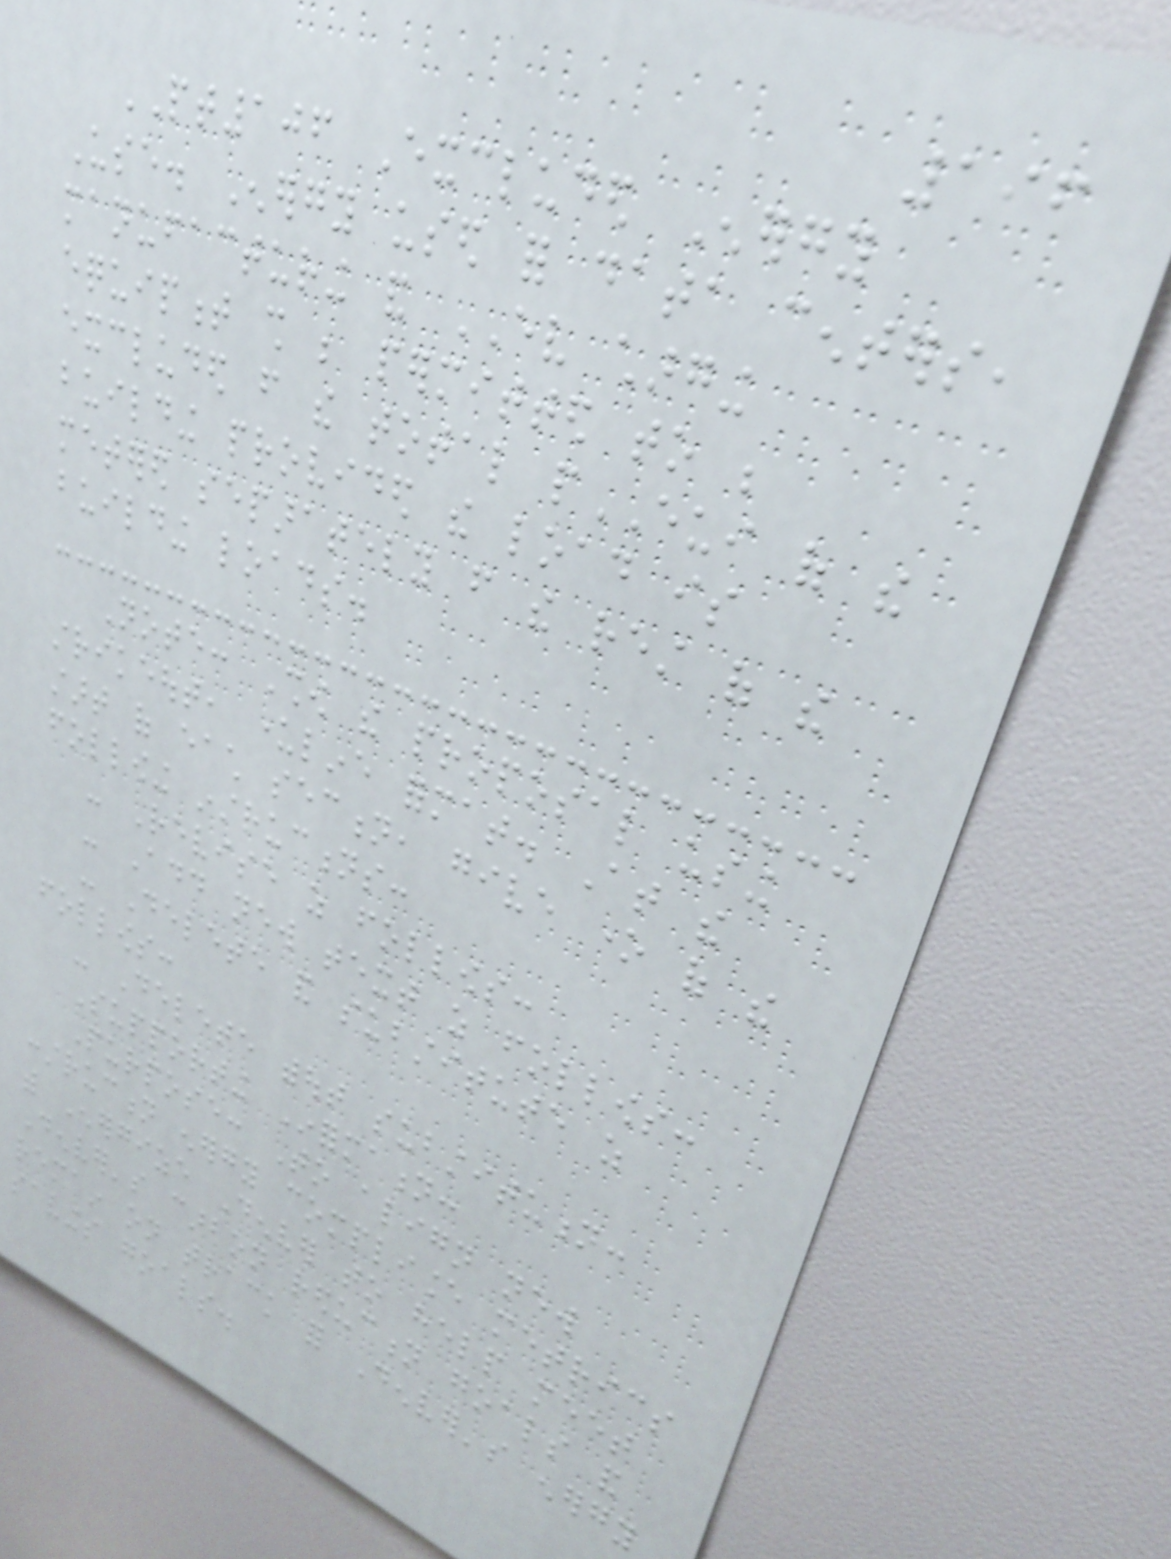196
PT106 Excluded Energy
Use. Energy used for data centers,
manufacturing and EV charging
equipment shall be permitted to be
excluded from the total pEUI of the
building provided the load is
metered separately from the rest of the
building loads.
Note: Show the proposal using
strikeout, underline format. At the
start of each section, give one of the
following instructions:
- Revise as follows:
- Add new text as follows:
- Delete and substitute as
follows:
- Delete without substitution:
Supporting Information:
Purpose: To align new
construction energy compliance metrics
with Energize Denver to help meet
Denver's carbon reduction goals and
remain on track for Denver's energy
savings goals.
